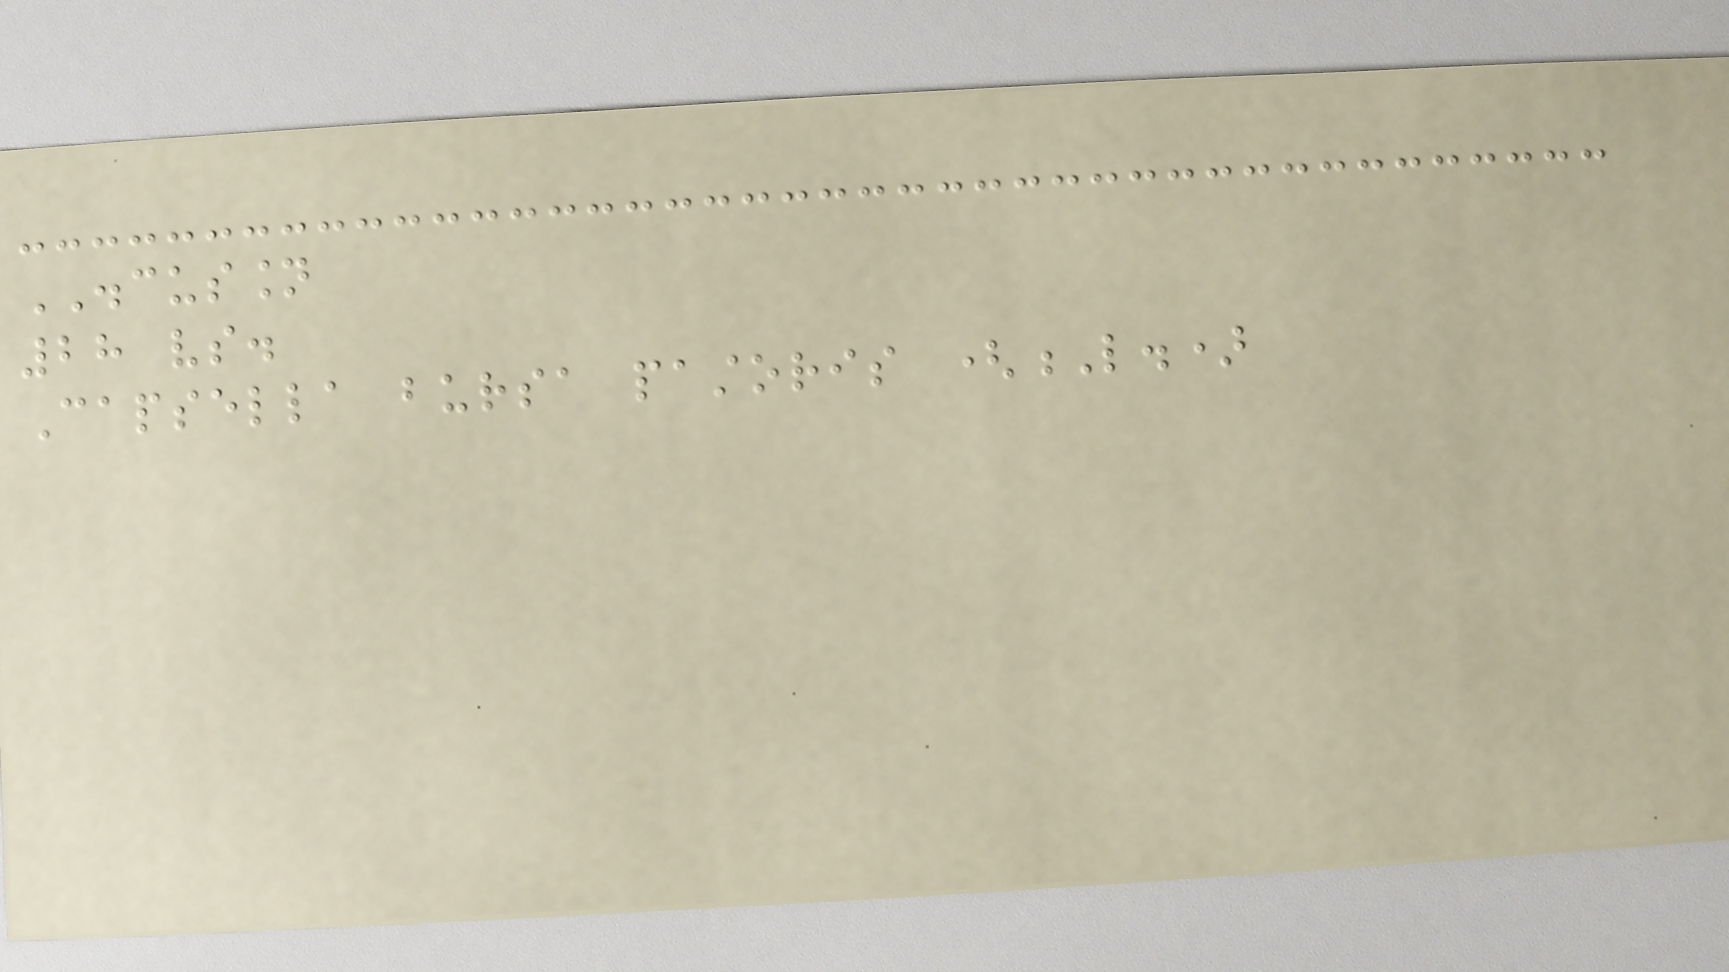DISCUSSION
28 vs.
Capsella bursa pastoris (L.)
